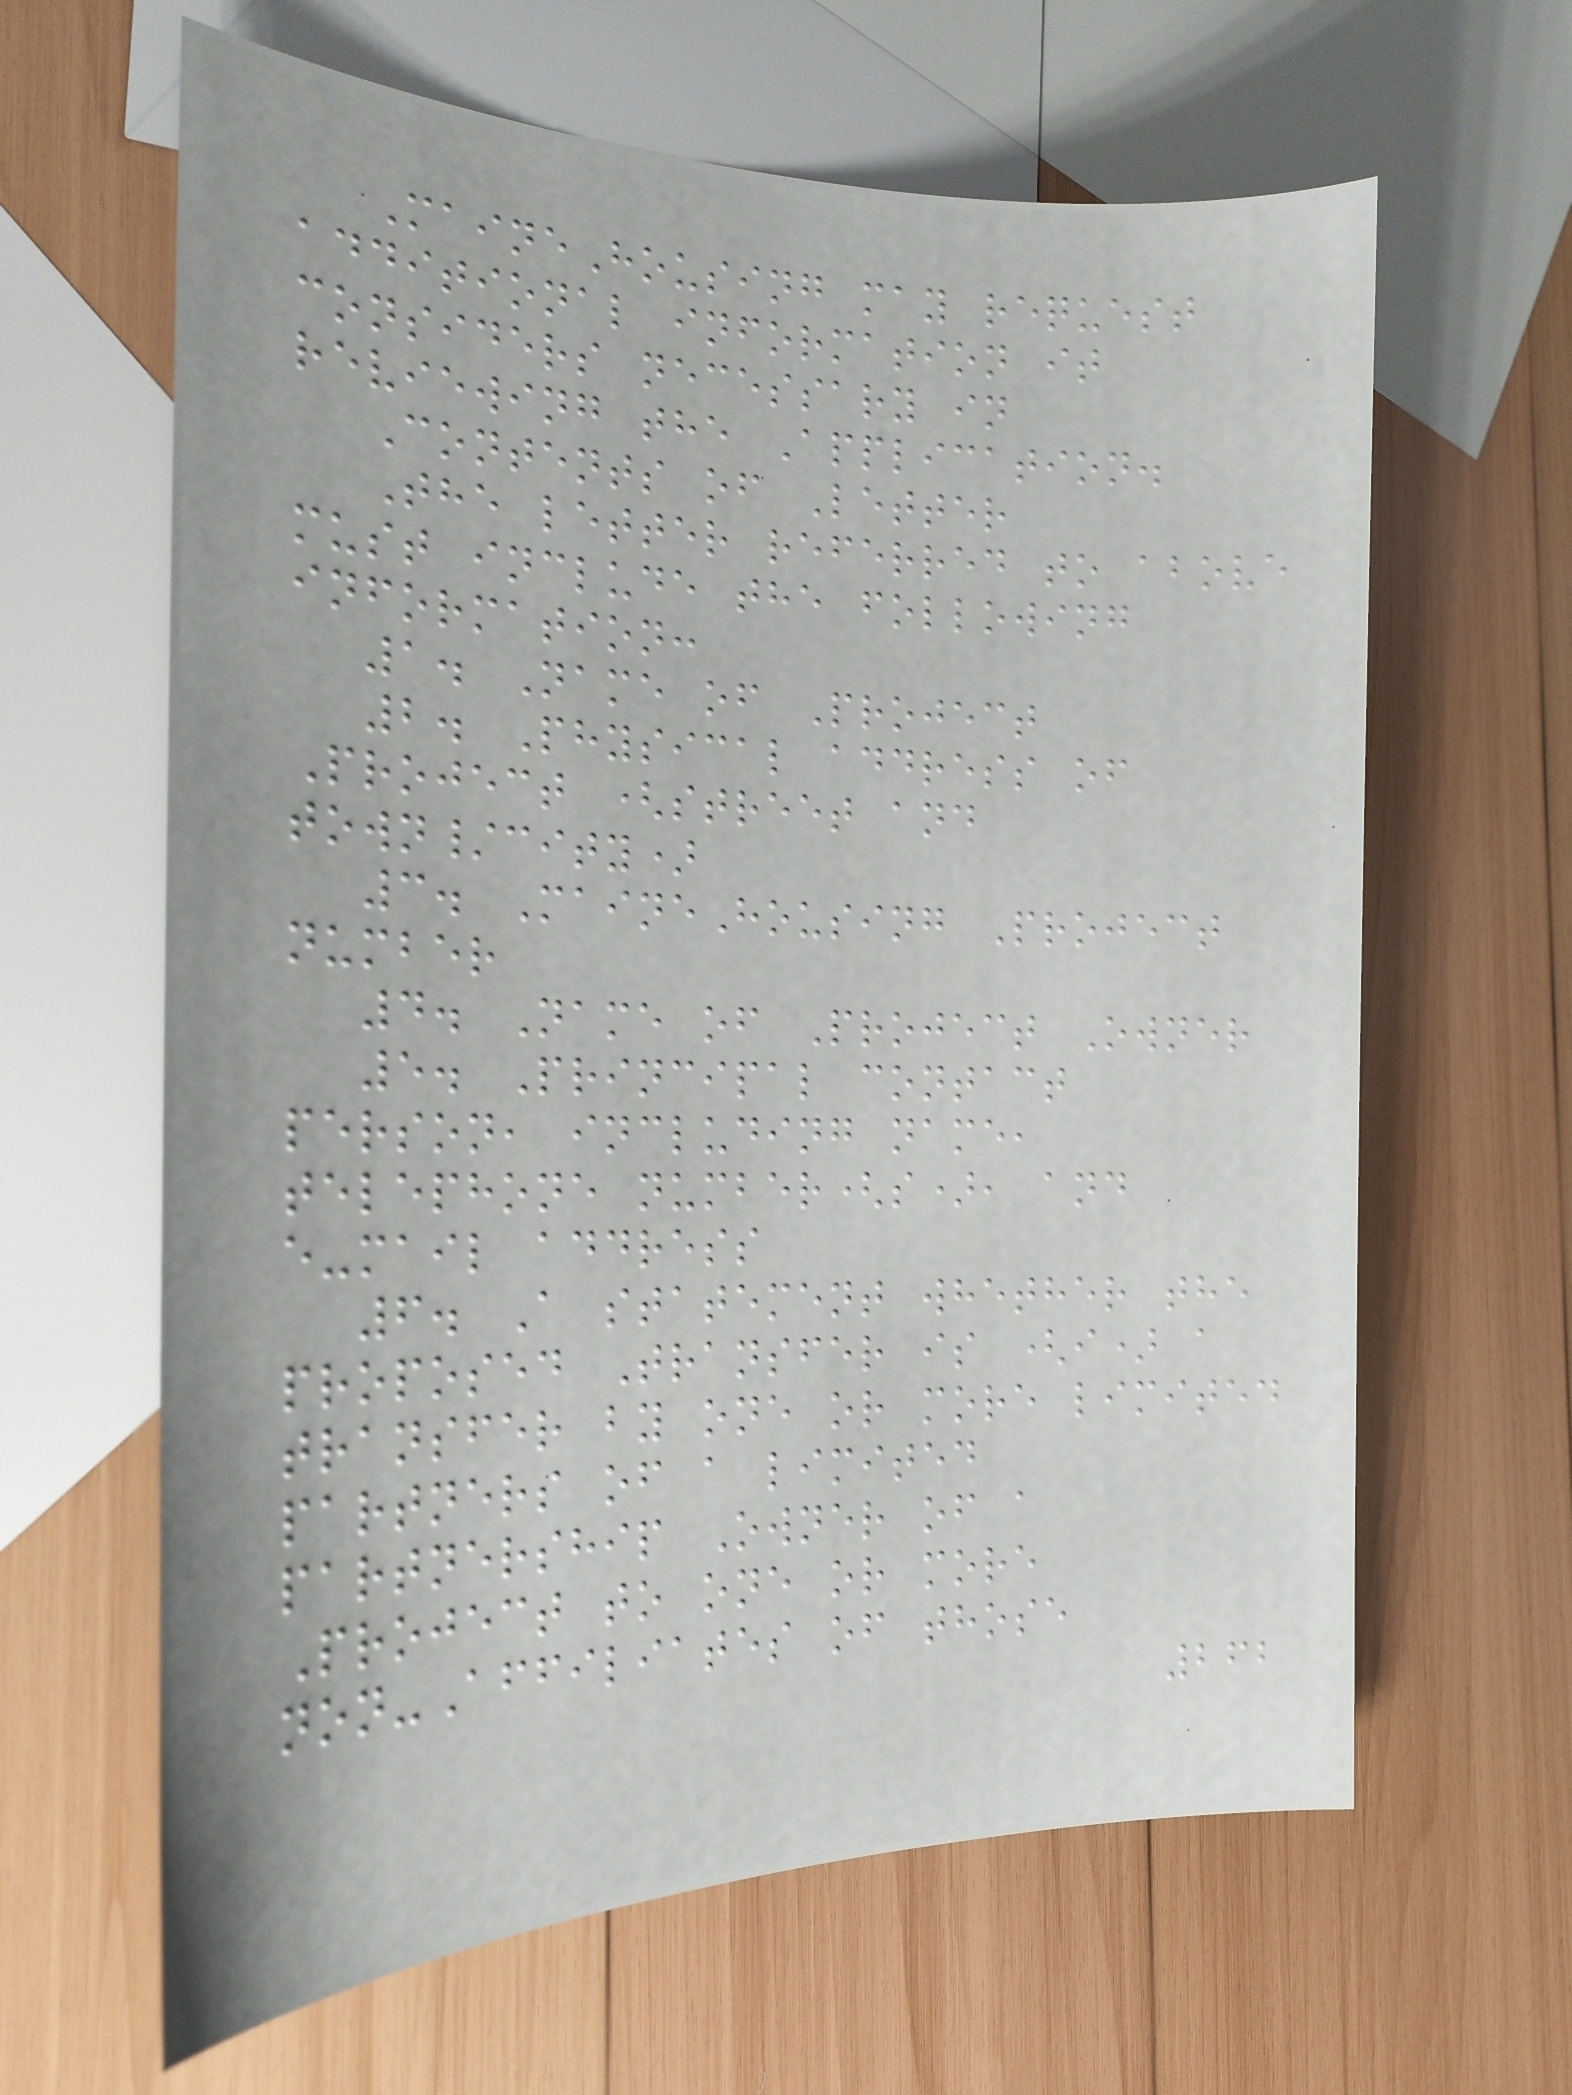MaineHousing may request
additional information it
considers necessary in
reviewing the Application.
Contents of Letter
The letter referred to above
must include the following
information:
1. Name of Project
2. Physical address of
Project (street and
town/city)
3. MaineHousing Project
number
4. Name of Project Owner
5. Principal contact
person, including name,
telephone number(s), and
e-mail address
6. A statement whether the
proposed Transfer is (i) a
transfer by one or more limited
partners of a limited
partnership Owner of a
Project to one or more
non-Affiliates of those
262
